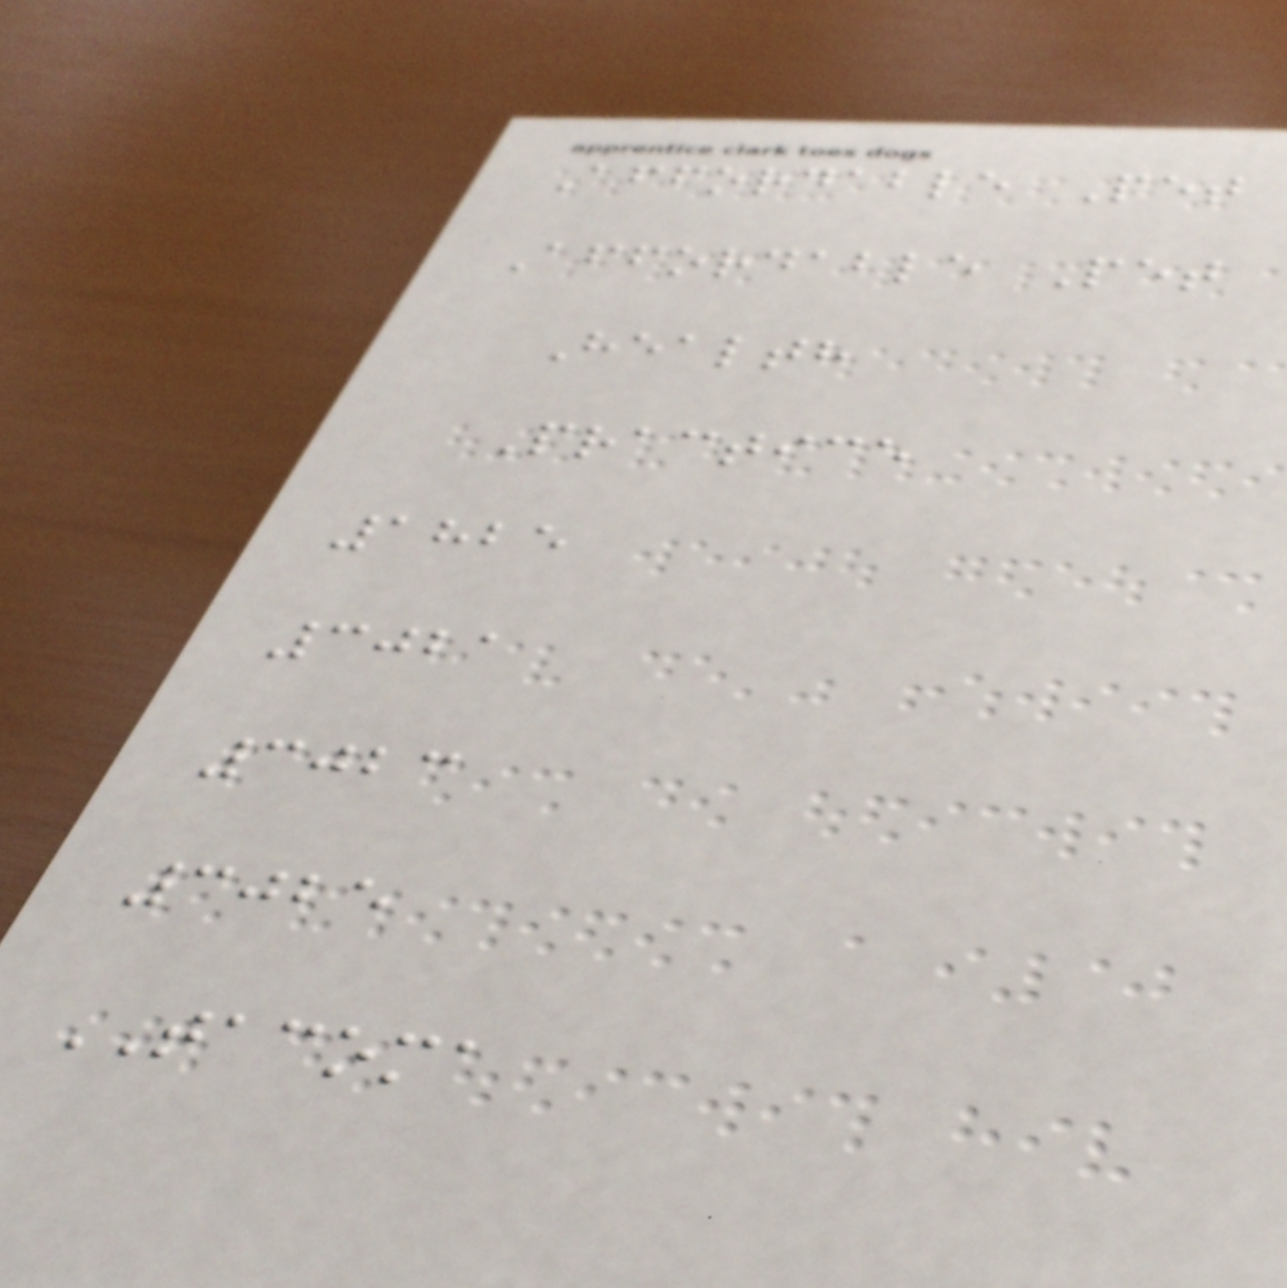Affordable Pet
Affordable Pet
Health
Practice
1825
3021
3023
3025
TACOMA
